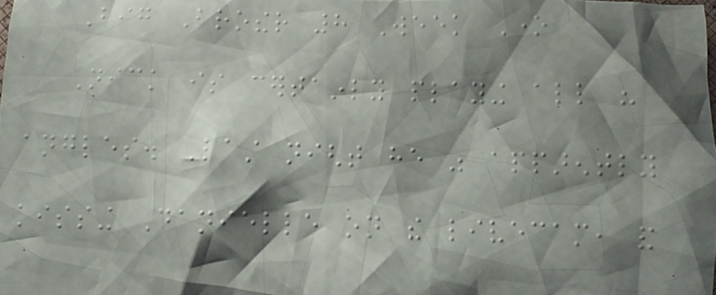Big Brother 8 Week One
Nick is certainly playing all his
angles. Last night he was apparently
kissing Danielle on the livecam, and
